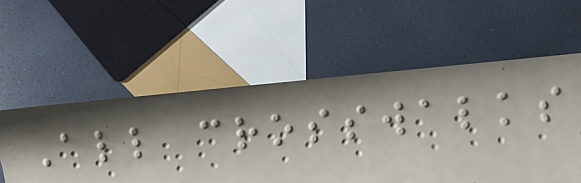All crosswalks
